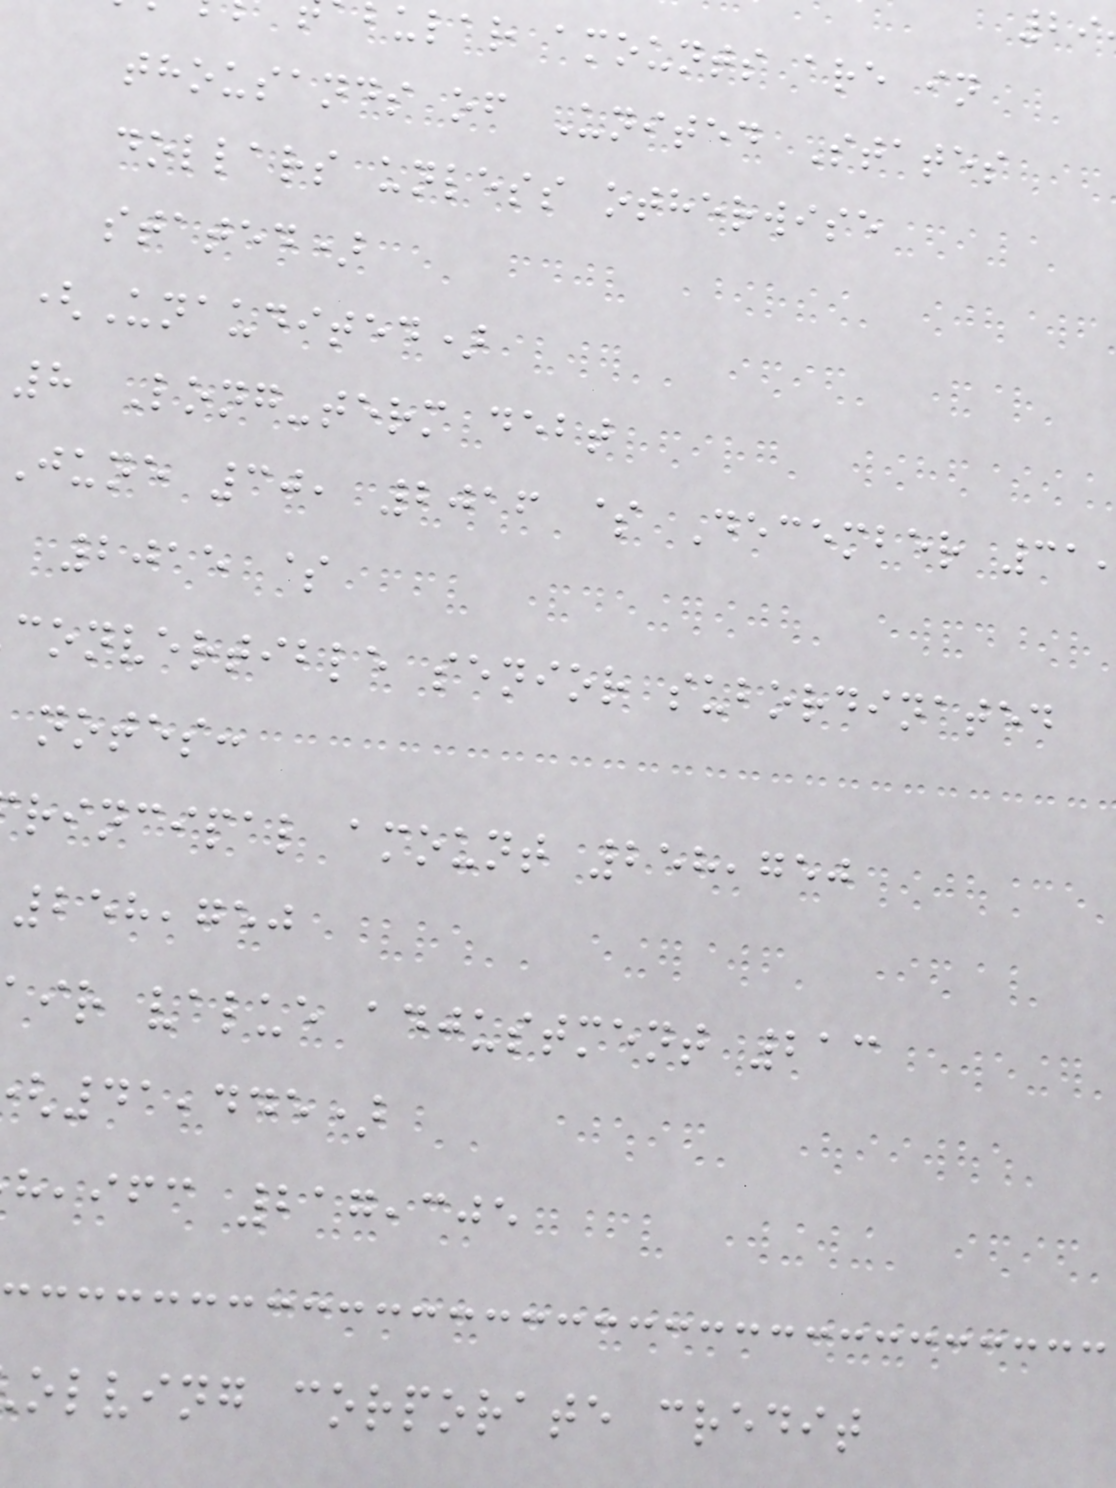bular amounts are in
thousands of United States
dollars unless otherwise
stated)
(Unaudited)
8 Long-term debt
june 30, 2016 $ December 31
2015 $
convertible senior subordinated
notes:
rincipal amount 258,750
258,750
ir value adjustment 213
41,445)
,ifc 217,305
olving corporate credit
